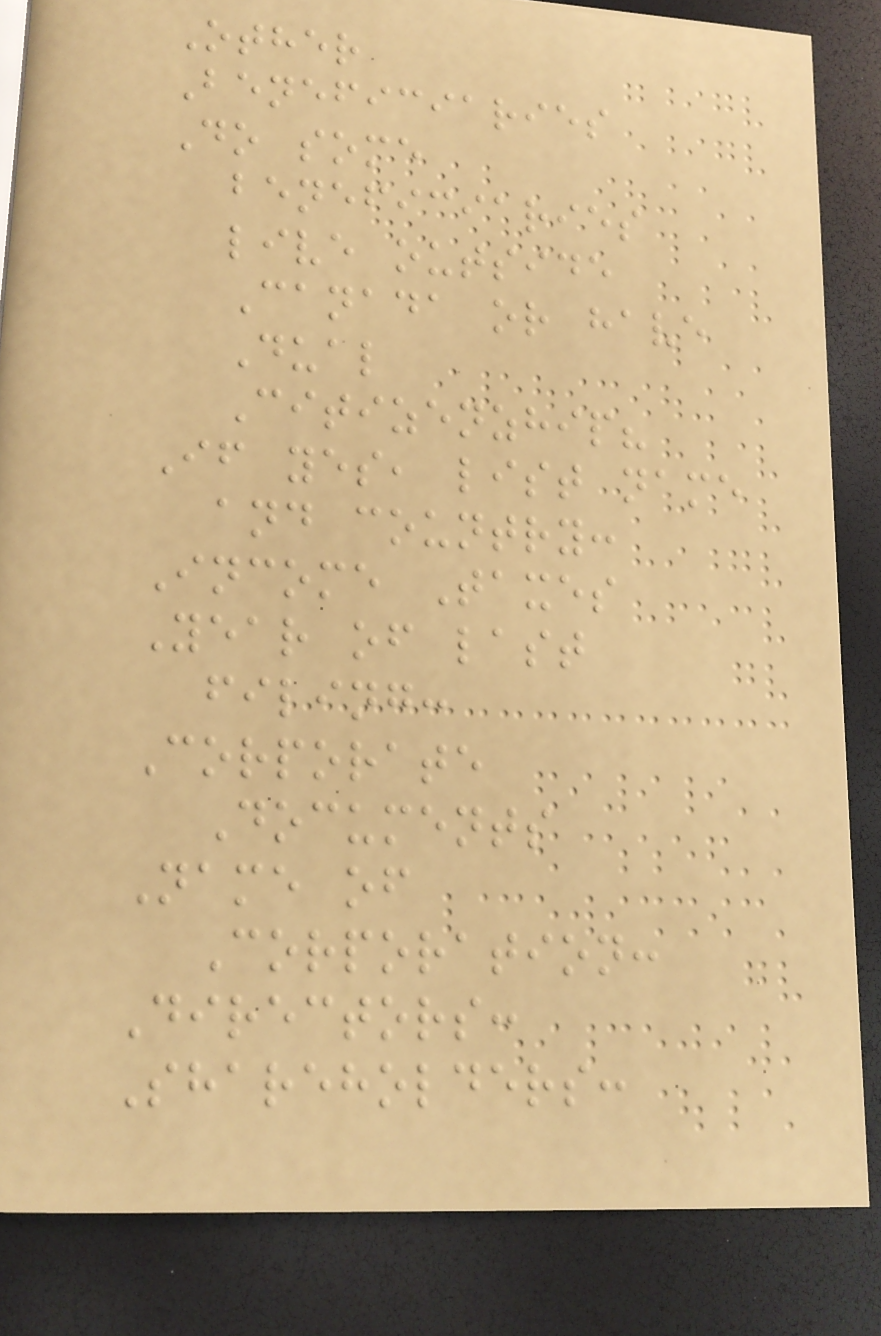Other
Beneficiaries
Do some
beneficiaries
live outside
Canada or have
Dual
Citizenzhip?
If yes, list name
and country:
Income Taxes
Year of last
filing:
Corporate
Documents
Name of
Corporation:
Directors:
Shareholders:
